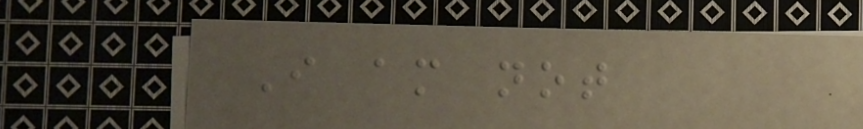I am not
